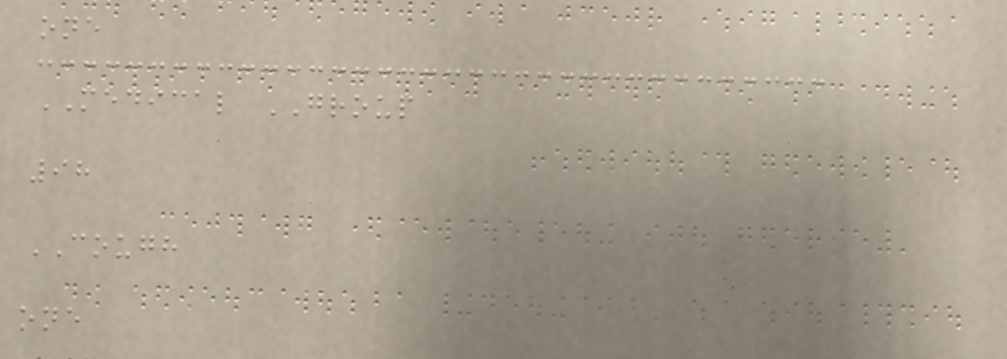one
MEDICAL GROUP
98
COUGH
one
